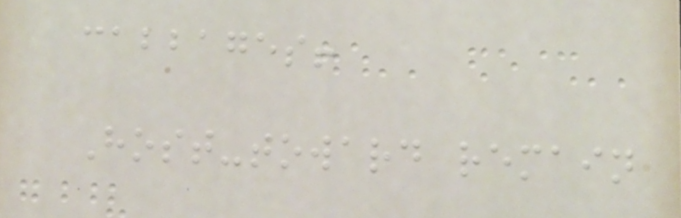cabbages!
Host-toward remain
